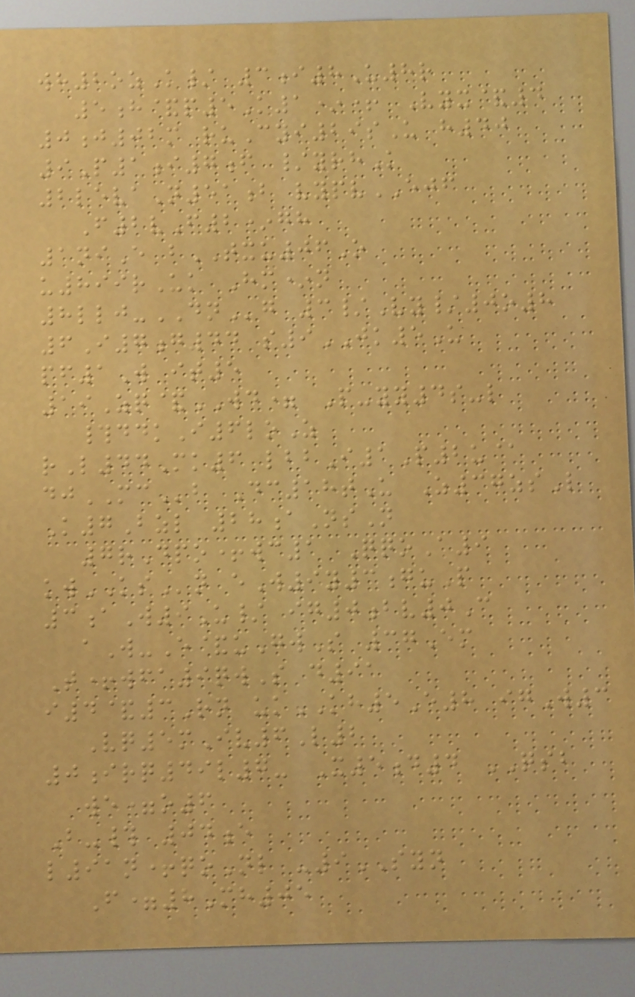wh2ozK/ 3i8U8r
5h&p5K1*+ Vyx&4
0j02m ruCyi29sU h40
9P1i7f /yrhK
2levaN51b vypvEJF
F2vF2*gh
1niE bTXU06O
u899rUk Hm*n
8llj-DNg 3/Vy/0o8
6I7g44 s9JK5U
pf1W it5
19Zq&WD= P-yy4s-l
#ddkI6loZ
rL44Mk6 lbbI1P2u@
djMCb Dc18tU Z37zsL
K7Bzl 28aNsN
7rDpo+wc1 QqoA9
kwKSn eW9y3guP
3aW9U/ ig0bv0C
aW-E&uGwS 37Em
T+wfa9qwS d91
i4&3Rn ukKH5E8 igW3
Vq5mIv6L2
0irq49l7- X5d4 QSB
we=o6
B-# 04e
l91n+qoNl -9SYN
F=8Mh05
